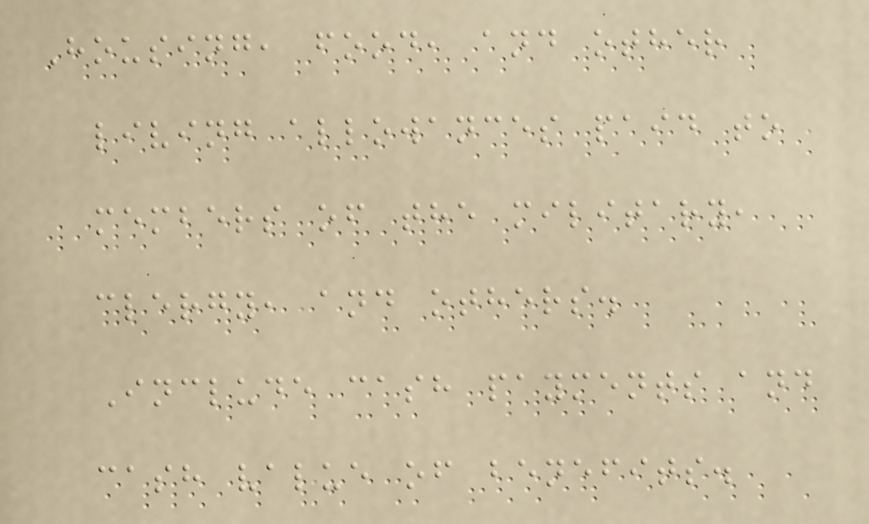Housing, food, and other
living allowances paid to
members of the military,
clergy, and others.
Include cash payments and
cash value of benefits.
